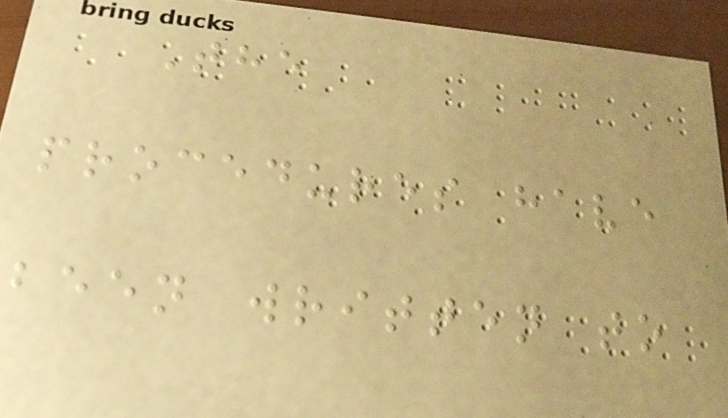The
procedures have
been written to
